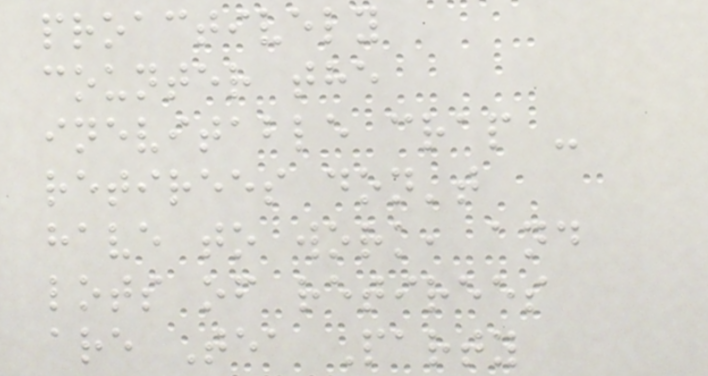proactively
counter the
inevitable crap -
retirees don't
have to work, and
lots of retirees
are Tea Party
